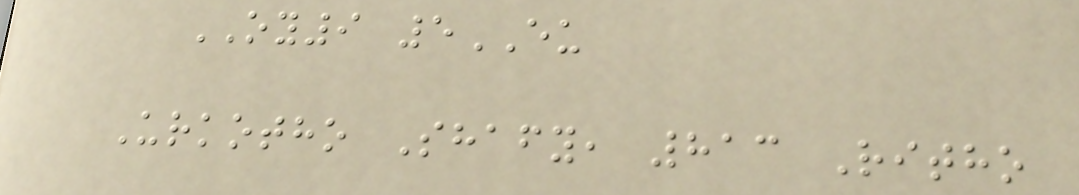OY9 5EU
Urkotho Shafy, 813 Ritho
